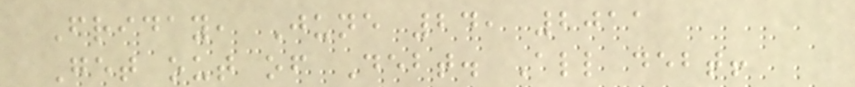Friday, June 24, 2011
Get out of Debt. All debt!
